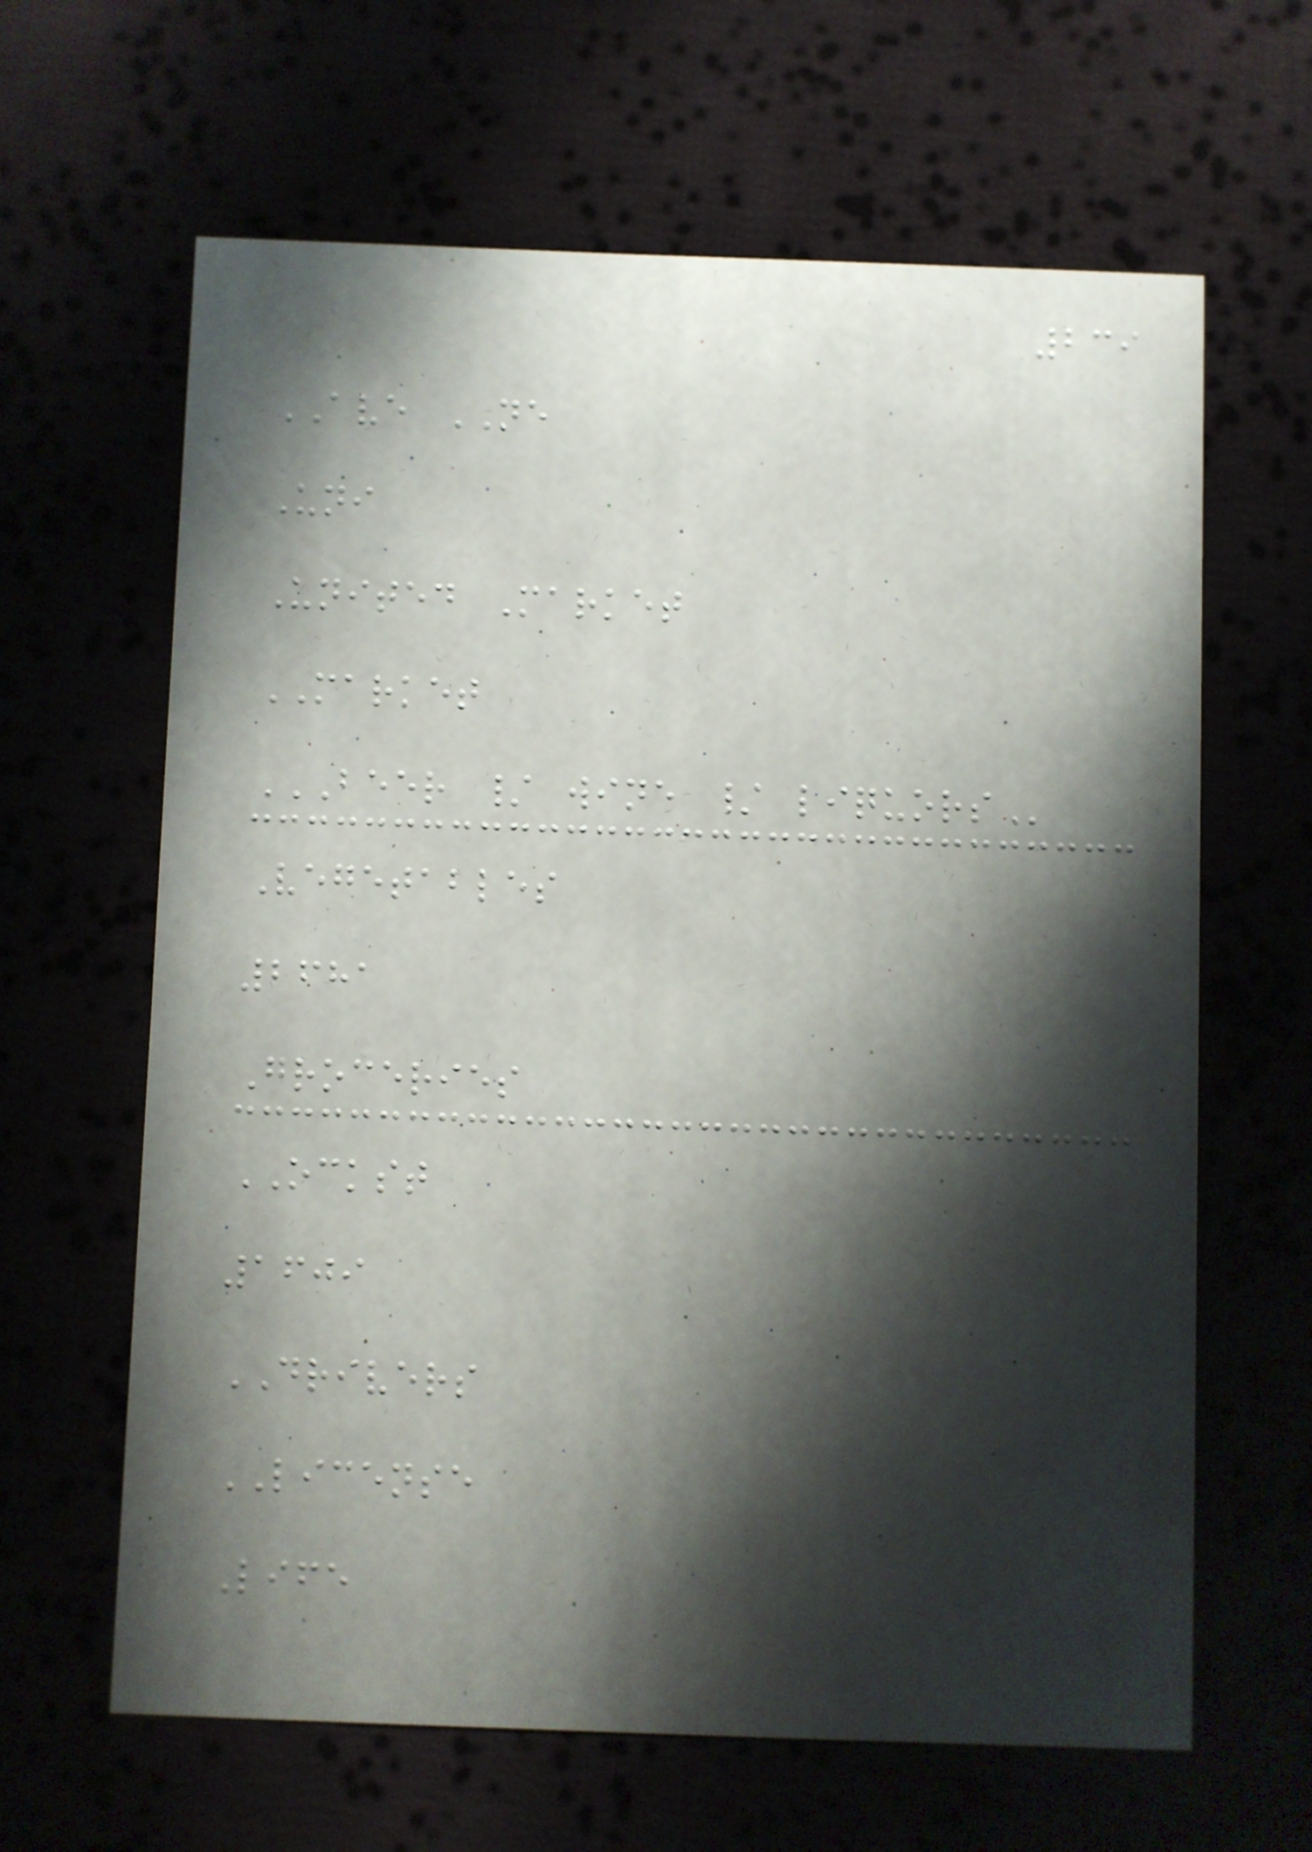239
AVE NE
Uni
United Market
MARKET
BEER / WINE / LIQUORS
Vegetables
2681
Groceries
OCKST
1609
DRIVERS
LICENSE
Life
